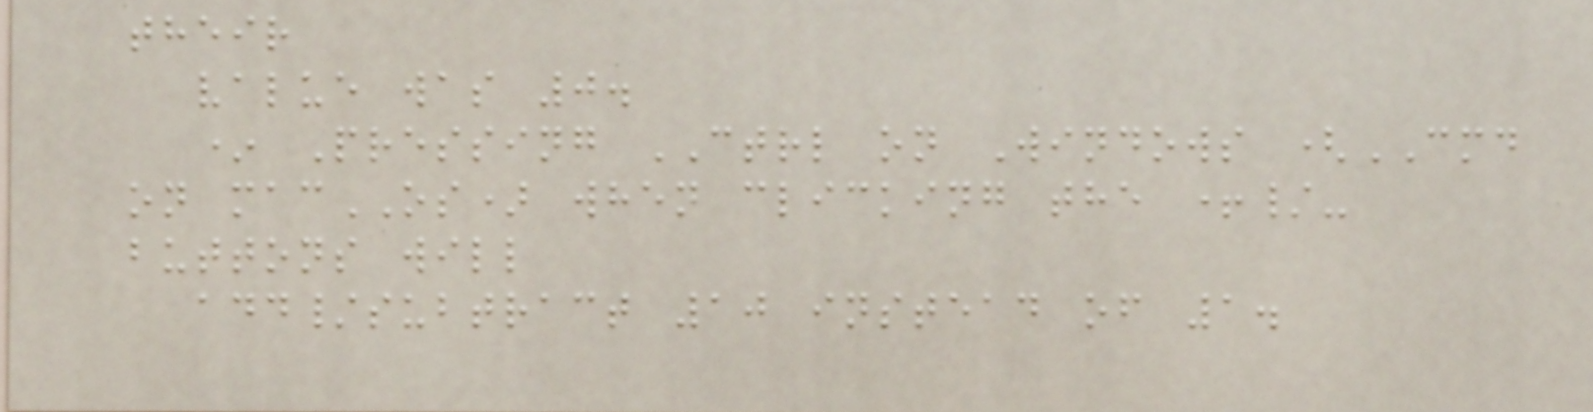their
value was 0.
* Pressing CTRL on Windows (CMD
on macOS) when clicking the +/-
buttons will
add/subtract 10 instead of 1.
